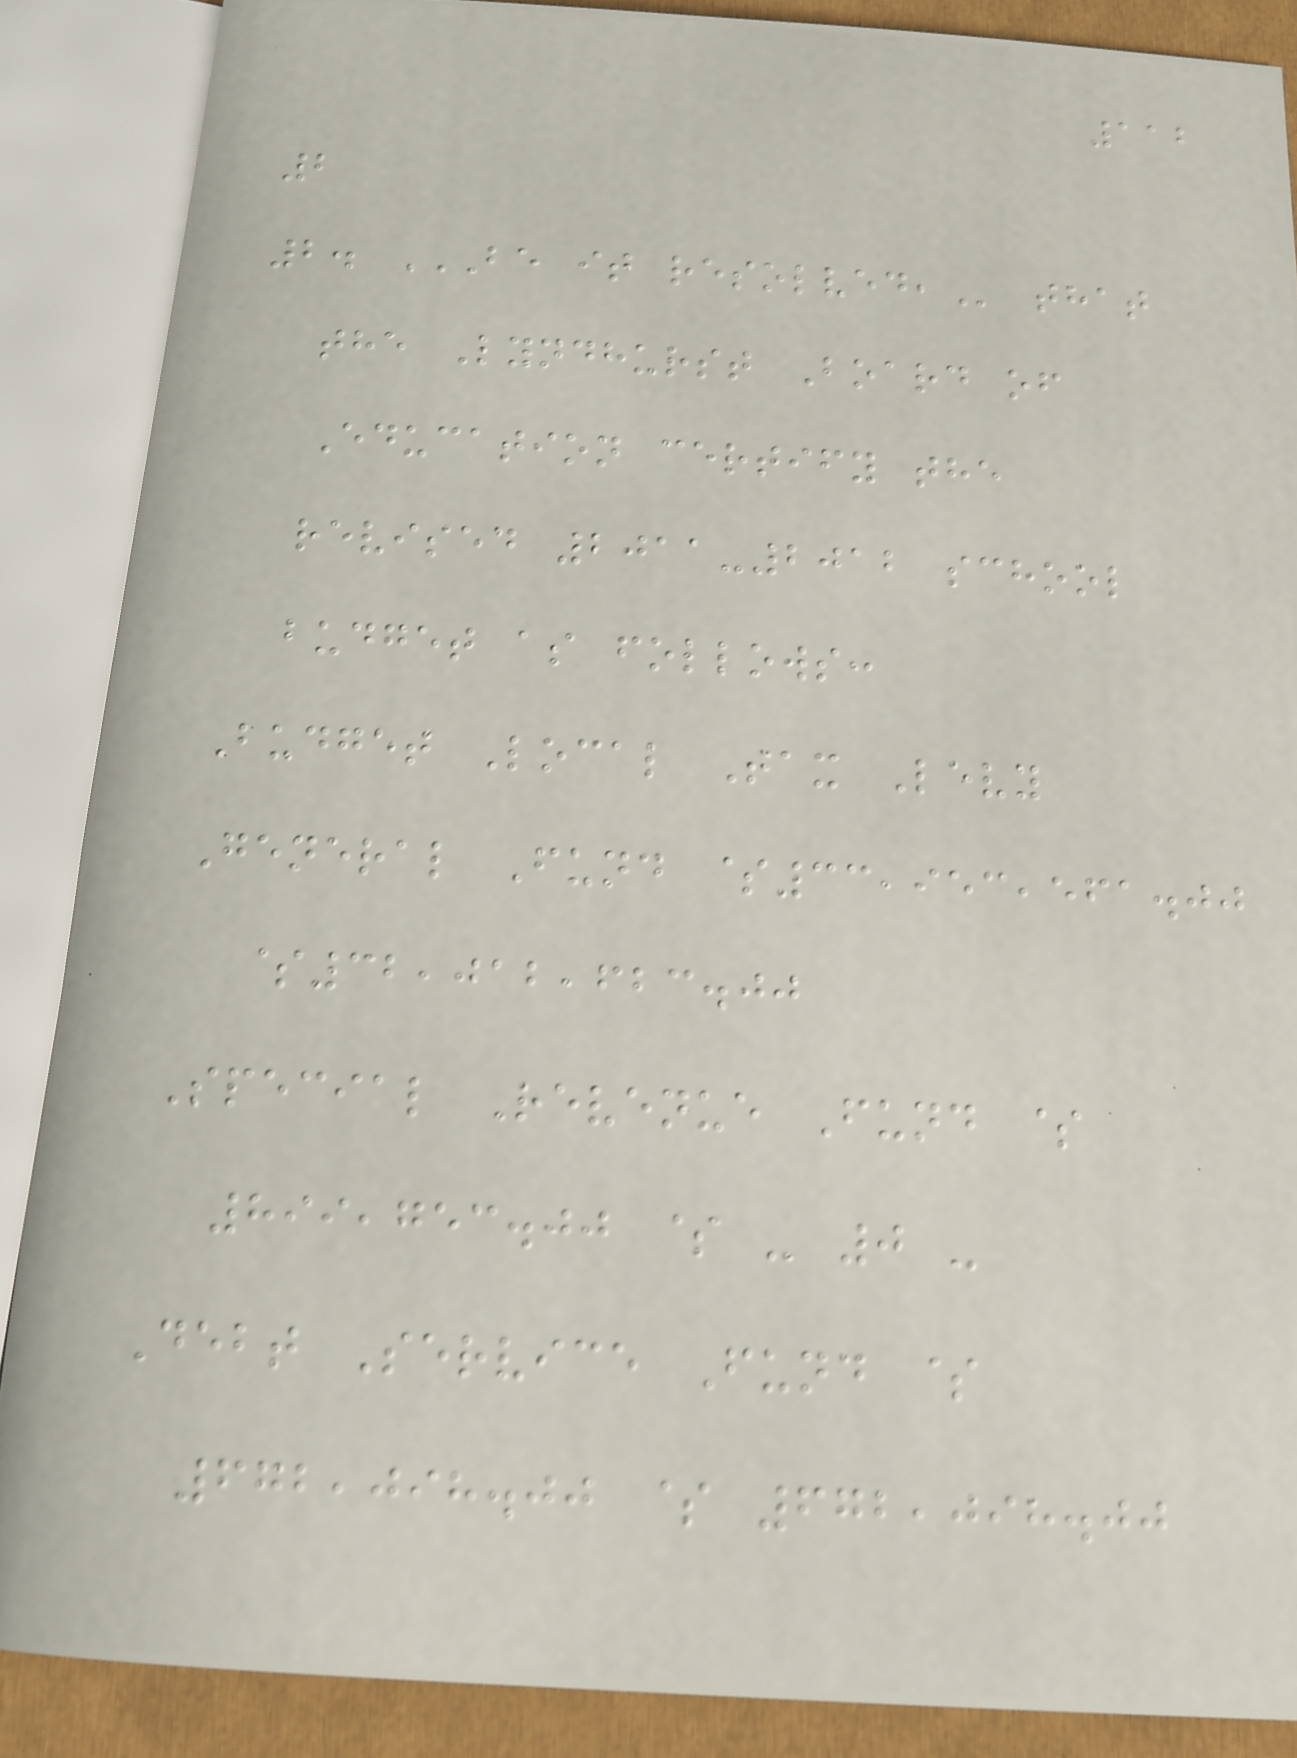112
2
2. BE IT RESOLVED, that
the Lyndhurst Board of
Education certify the
revised 2011-2012 school
budget as follows:
Budget Local Tax Levy
General Fund $33,953,561.00
$32,012,623.00
Special Revenue Fund $
899,753.00 $ - 0 -
Debt Service Fund $
672,098.00 $ 672,098.00
